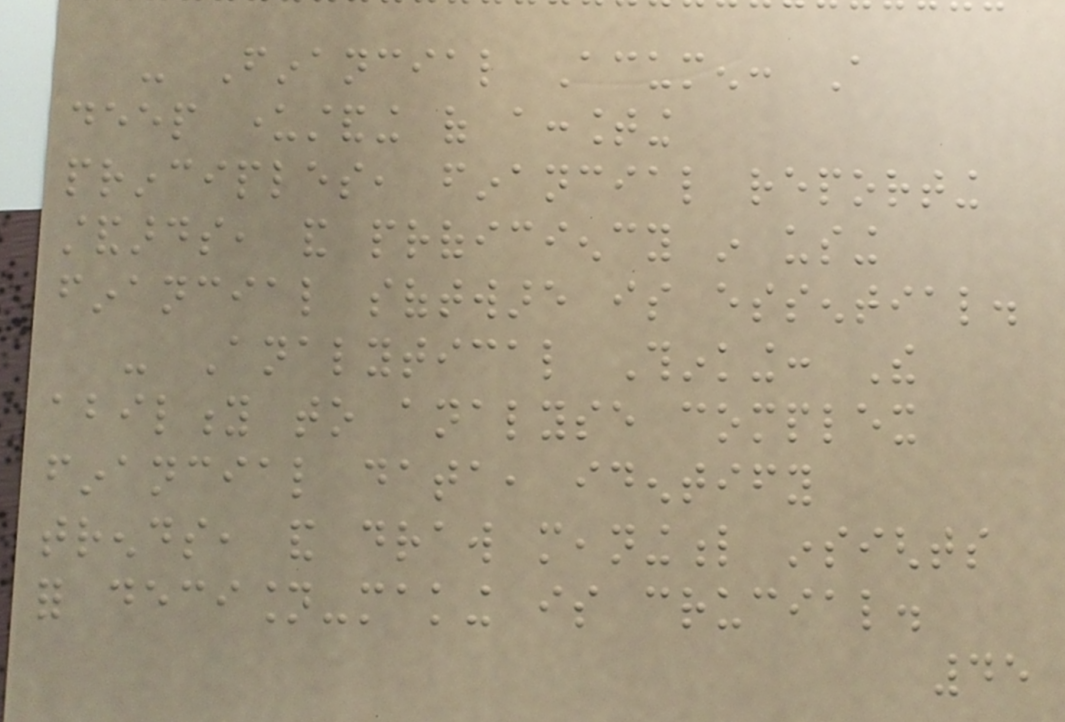- Financial Acumen: A
deep understanding of accounting
principles, financial reporting
standards, and proficiency in using
financial software is essential.
- Analytical Thinking: The
ability to analyse complex
financial data, identify
trends, and draw meaningful insights
for decision-making is crucial.
45
